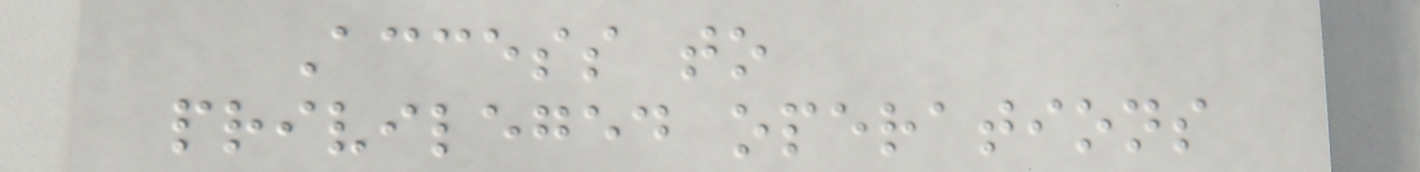Access to
privileged operations
